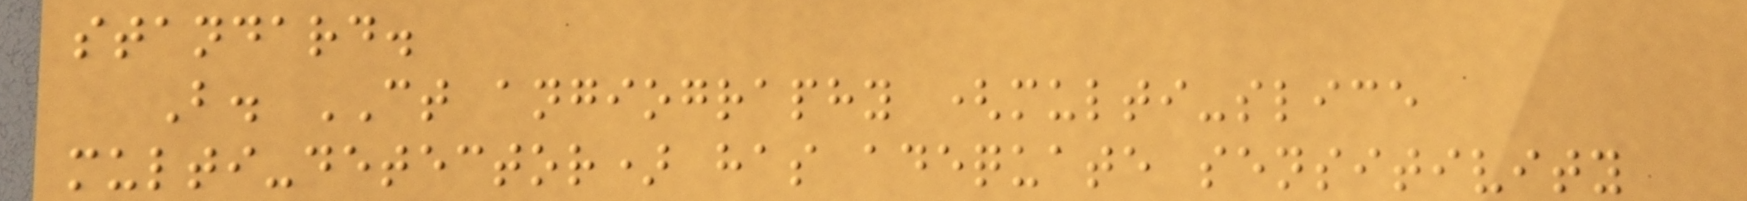standard.
B. CT angiography (multi-slice
multi-detector) has adequate sensitivity
